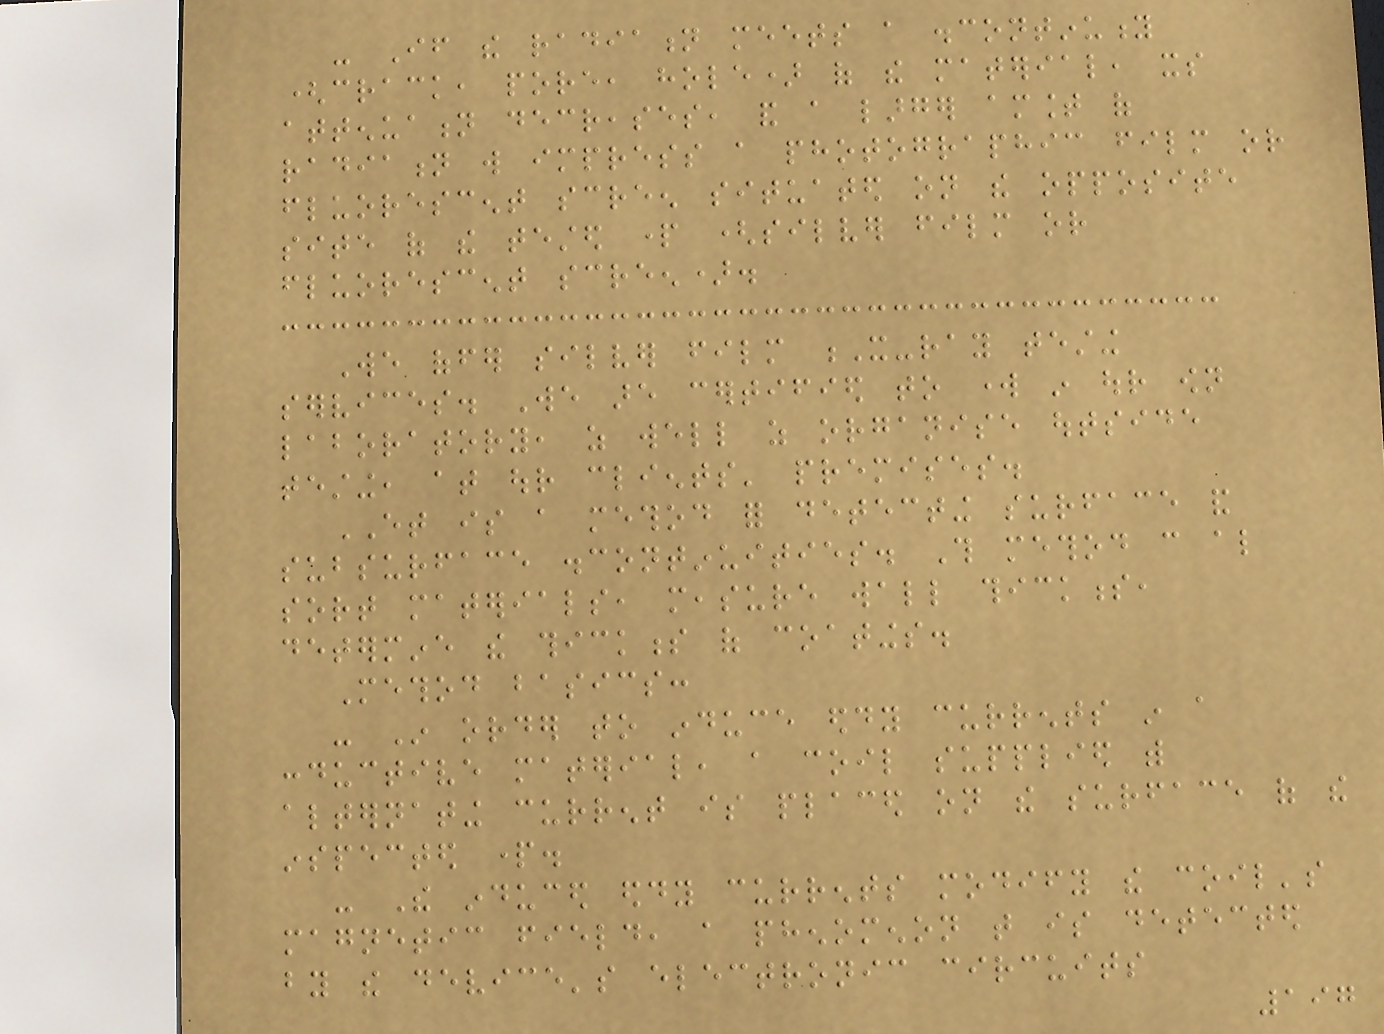- If the radiation meets a discontinuity
(crack, pore, hole) of the material, its
attenuation decreases, and a larger amount of
radiation will impress a photographic film or
fluorescent screen situated on the opposite
site of the tested part (silver film or
fluorescent screen).
We offer silver film X-ray testing
services. We are certified to work in our own
laboratory, as well as organise outside
testing, at our clients' premises.
ET is a method for detecting surface and
subsurface discontinuities. This method can also
sort materials, measure wall thickness,
determine the thickness of coatings.
Method basics:
- In order to induce eddy currents in a
conductive material, a coil supplied with
alternating current is placed on the surface of the
inspected part.
- The induced eddy currents modify the coil's
magnetic field, a phenomenon that is detected
by the device's electronic circuits
197
